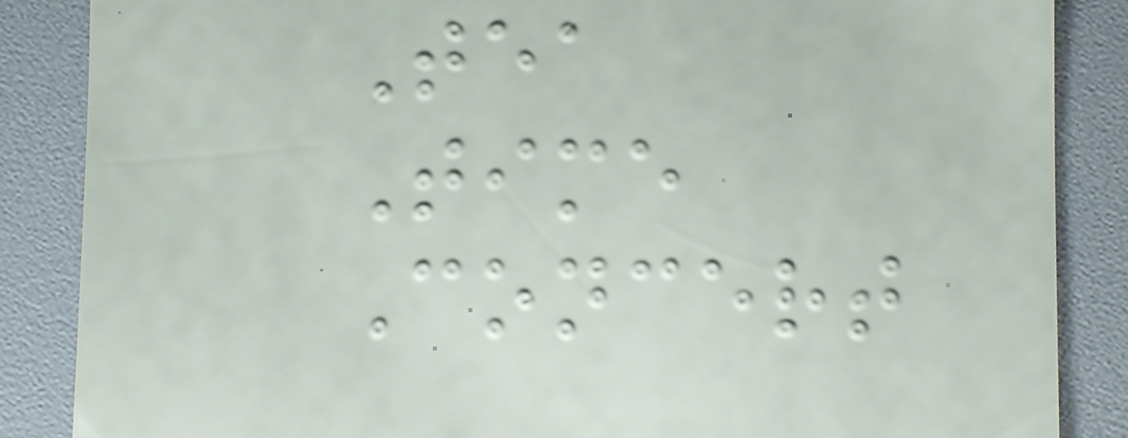Tea
Time
Concert
